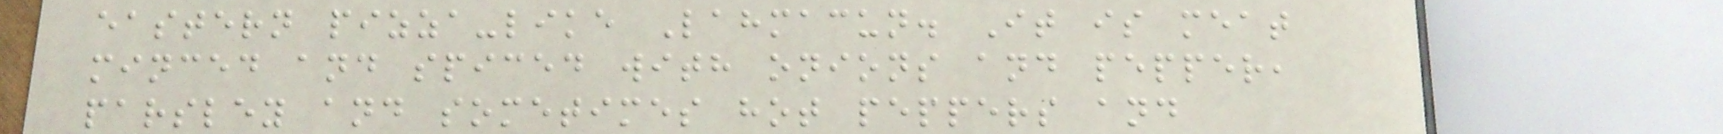eastern pizza-like Lahmacun. It is meat
minced and spiced with onions and pepper,
parsley and sometimes hot peppers and
